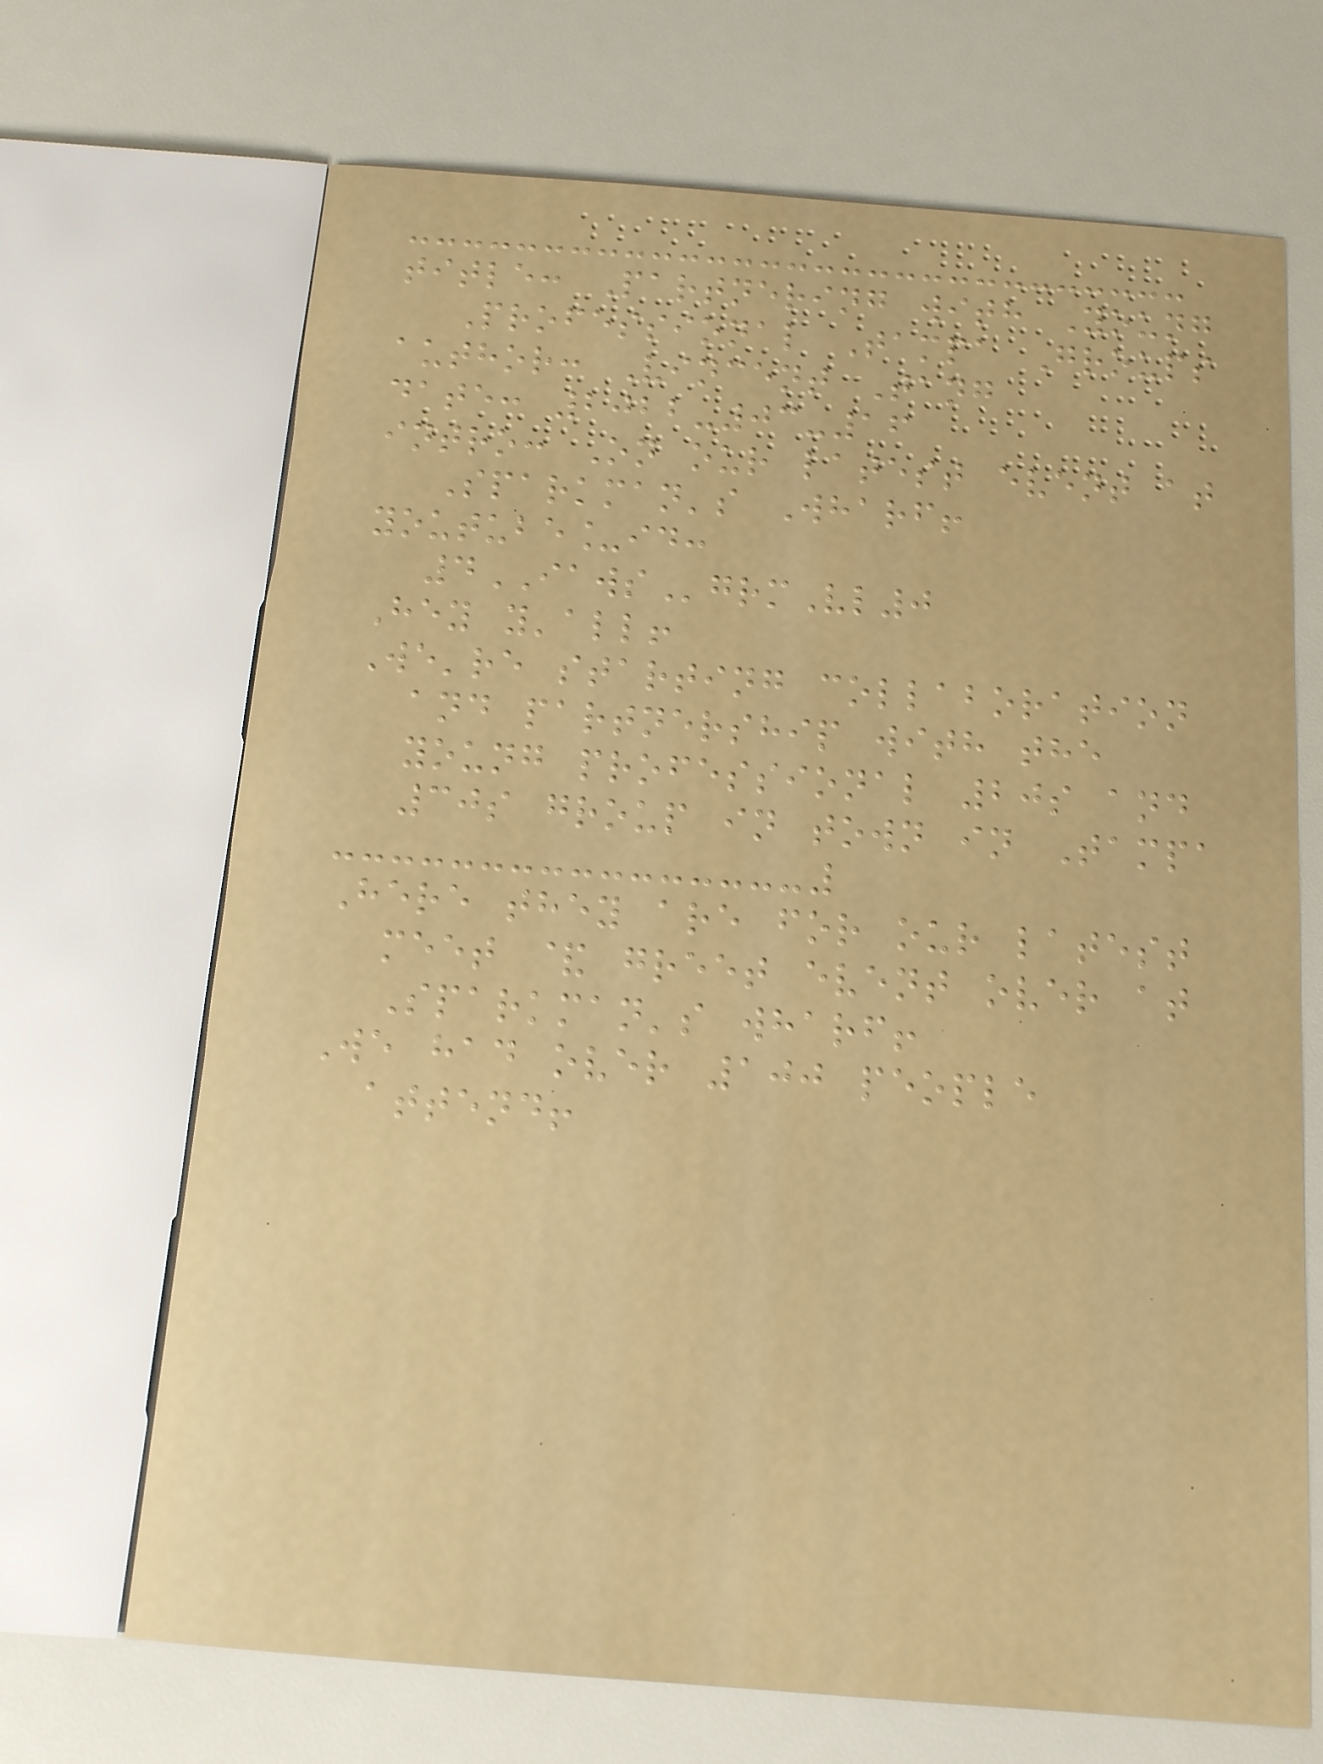title: Partnering with Young
Professional Tampa Groups
author: Vincent Tang
date: 2022-03-16
intro: On our latest event at
Sparkman's Wharf!
youtube_id:
4IAWSgrmVl0
Hey y'all!
We're starting collaboration
and partnership with the
young professional 20s and
30s group in town in Tampa
Here they are for our latest
meet & greet event over at
Sparkman's wharf!
We had over 100 people
attend!
